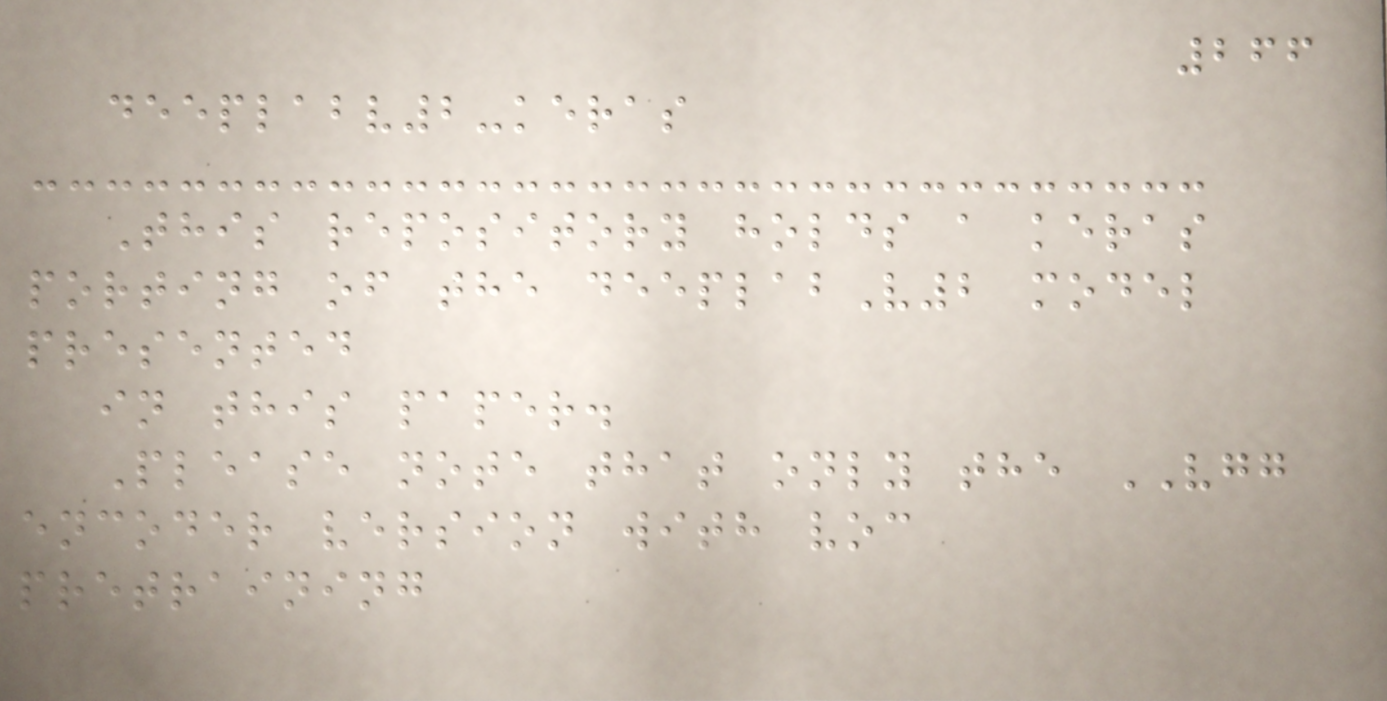266
deeplabv2-keras
This repository holds a keras
porting of the deeplabV2 model
presented
in this paper.
Please note that only the VGG
encoder version with voc
pretraining
